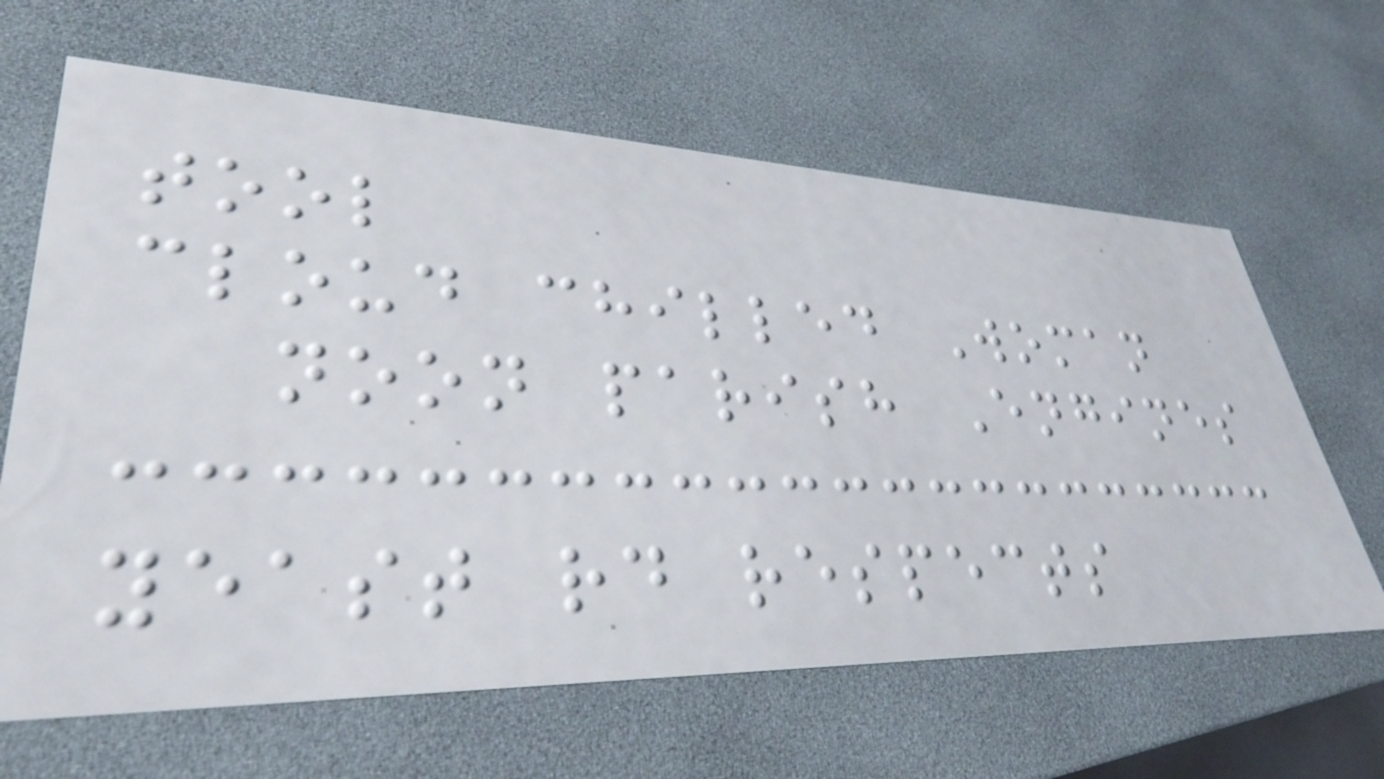tool
cloud chilled Woman
noon parish Engines
yeast rd respects
